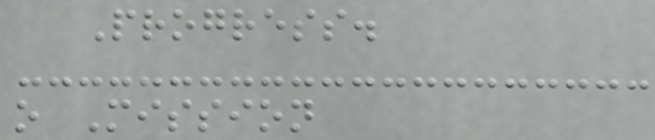Progress.
o Mission
